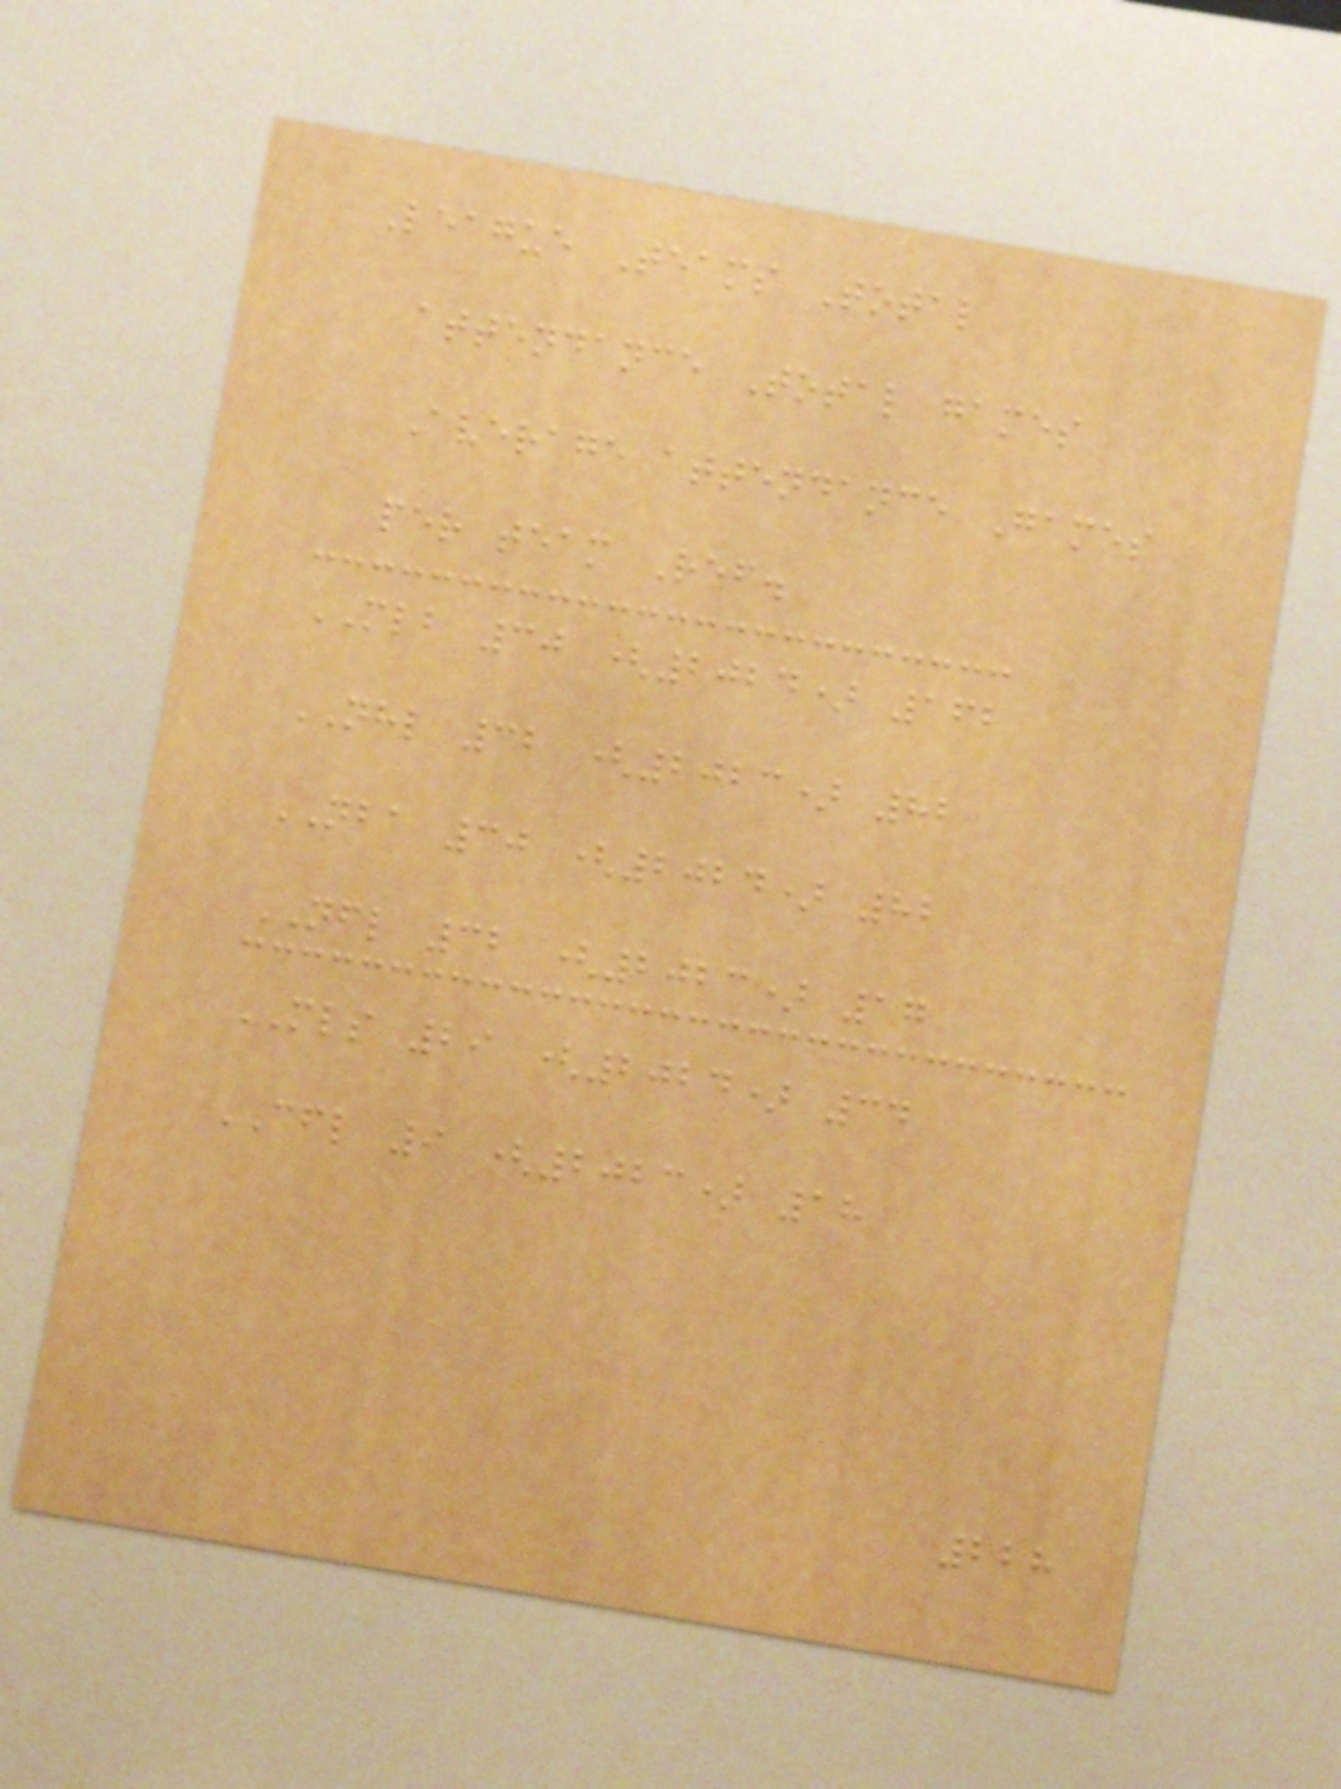League Teams Total
attendance Total games
Average attendance Games
per team Ref.
MLB 30 (2024) 162
NHL 32 (2023) 82
NBA 30 (2024) 82
NFL 32 (2023) 17
MLS 29 (2024) 34
CFL 9 (2023) 18
228
